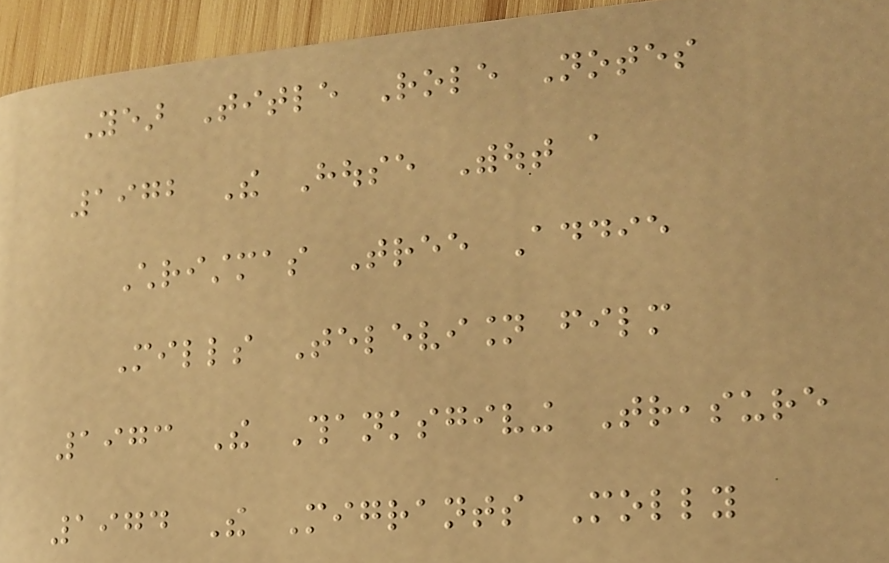Year Title Role Notes
1972 The House Without a
Christmas Tree Addie
Mills Television film
1973 The Thanksgiving Treasure
1974 The Migrants Molly
